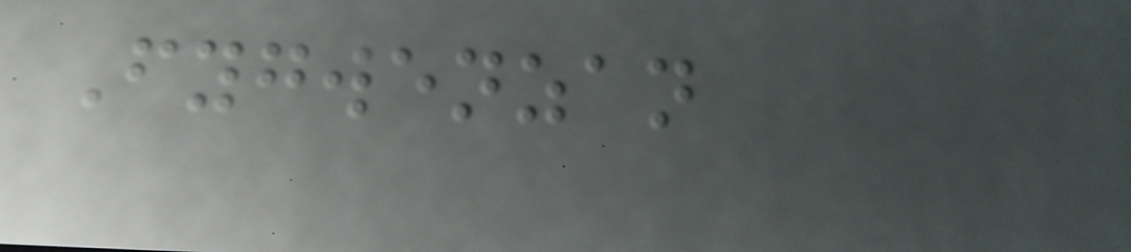Fygwenzan
